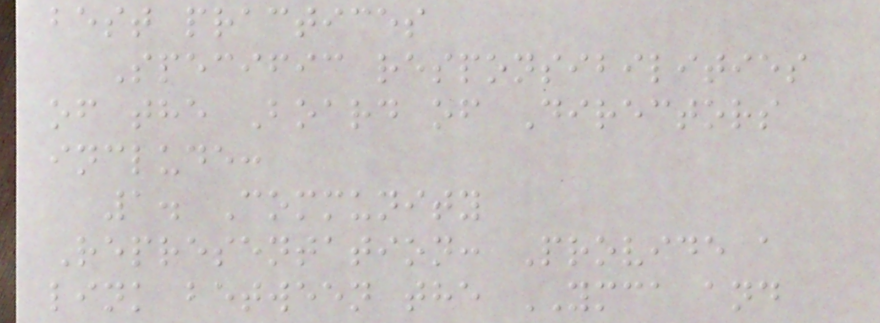best practices
Specific responsibilities
of the Board of Directors
include:
1. Community
Representation: Provide a
link between the YMCA and
